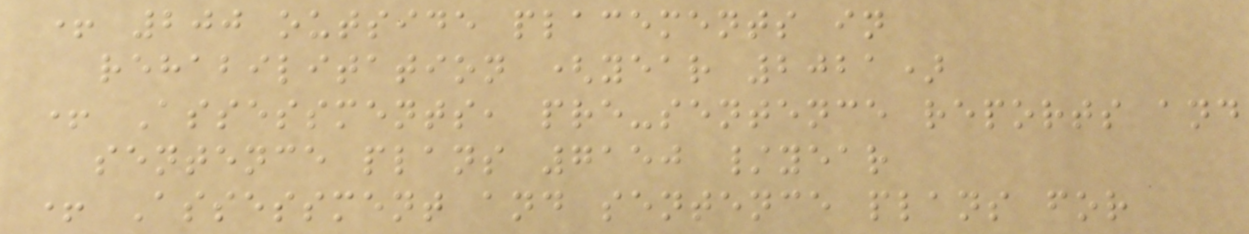+ 200 outside placements in
rehabilitation (year 2021)
+ Assessments, pre-sentence reports and
sentence plans 7150 /year
+ Assessment and sentence plans for
